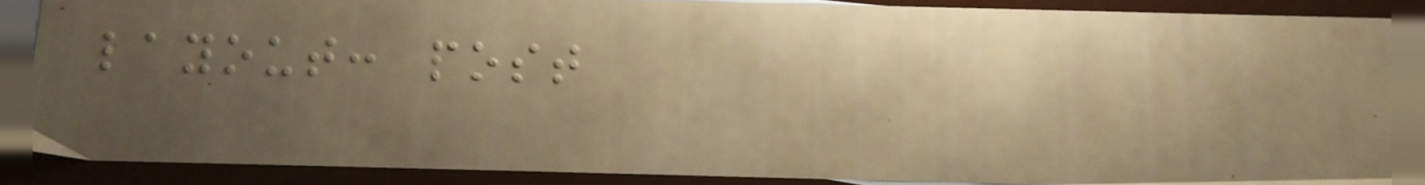layout: post
